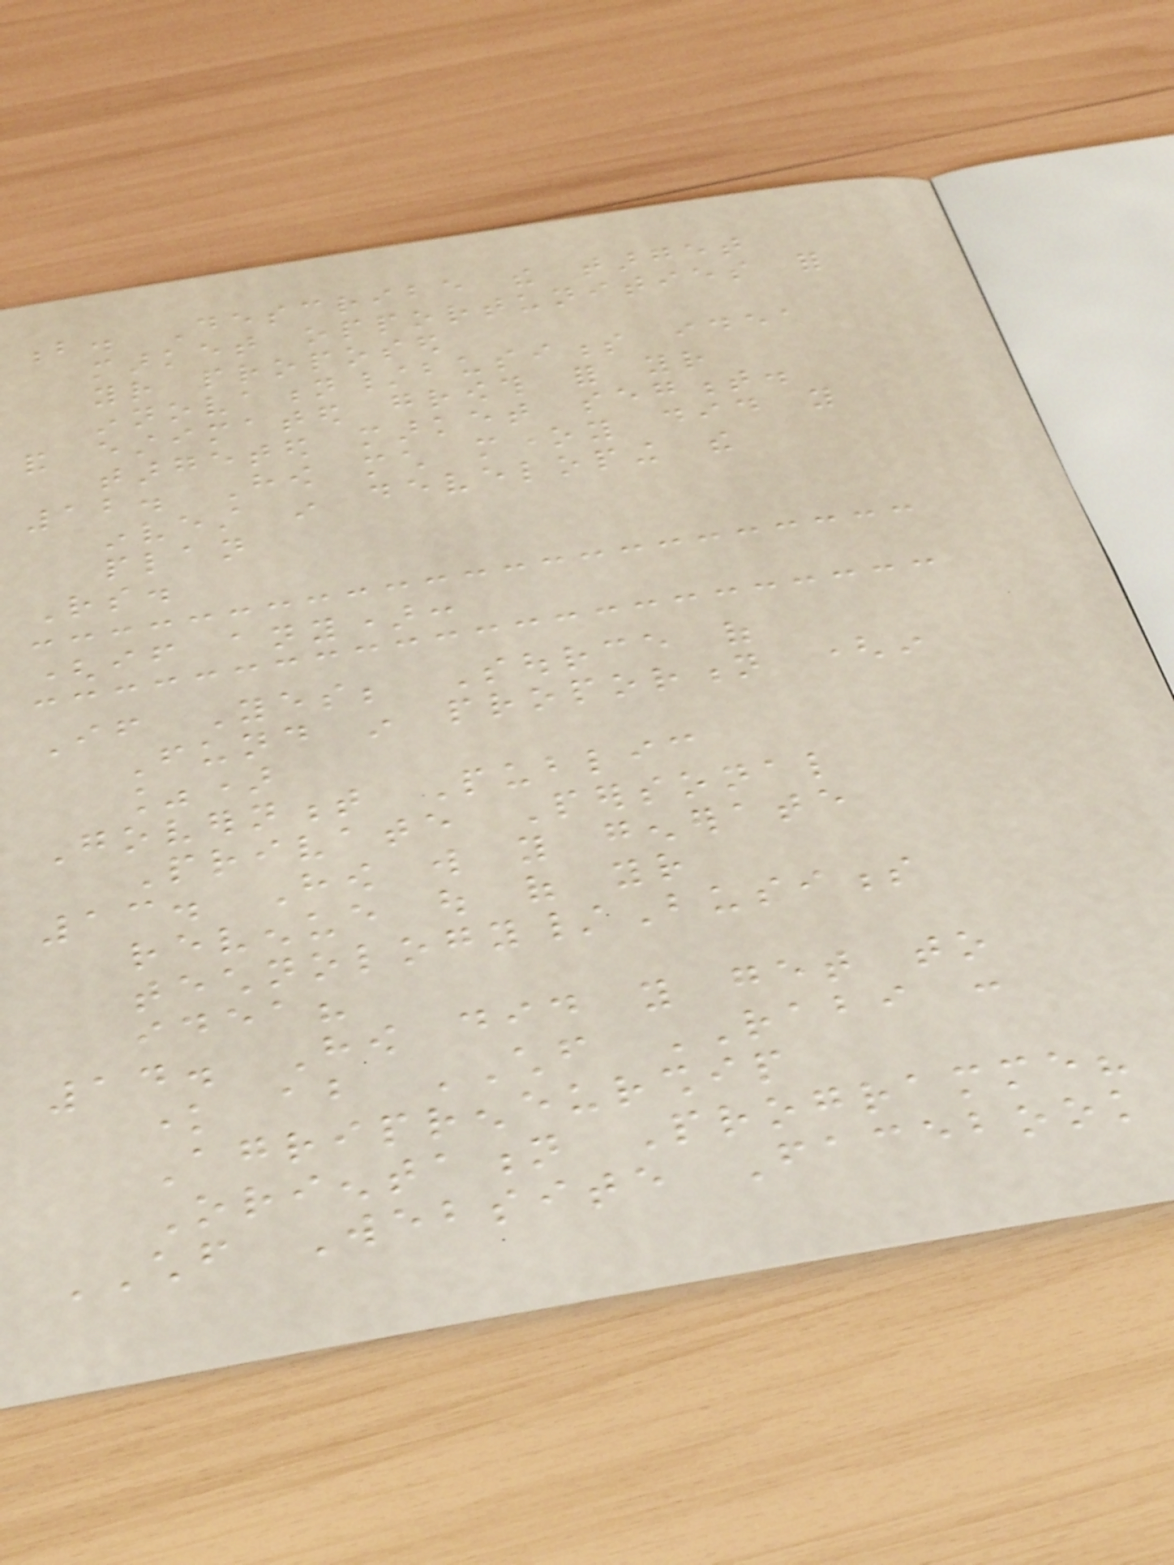b. Describe the target
market opportunities for
your proposed
innovation/business idea
and estimated growth for your
targeted market segment.
12. How much money did you
invest in developing the
plan
Rs.
(if any):
If Yes; Source of
Fund in proportion (in
%)
Government Public
Private Personal
13. How will you generate
revenue out of your
technology/Business
idea?
14. How did you get to
know about CHF RABI :
Agripreneurship
Orientation Programme?
CHF Website Facebook
